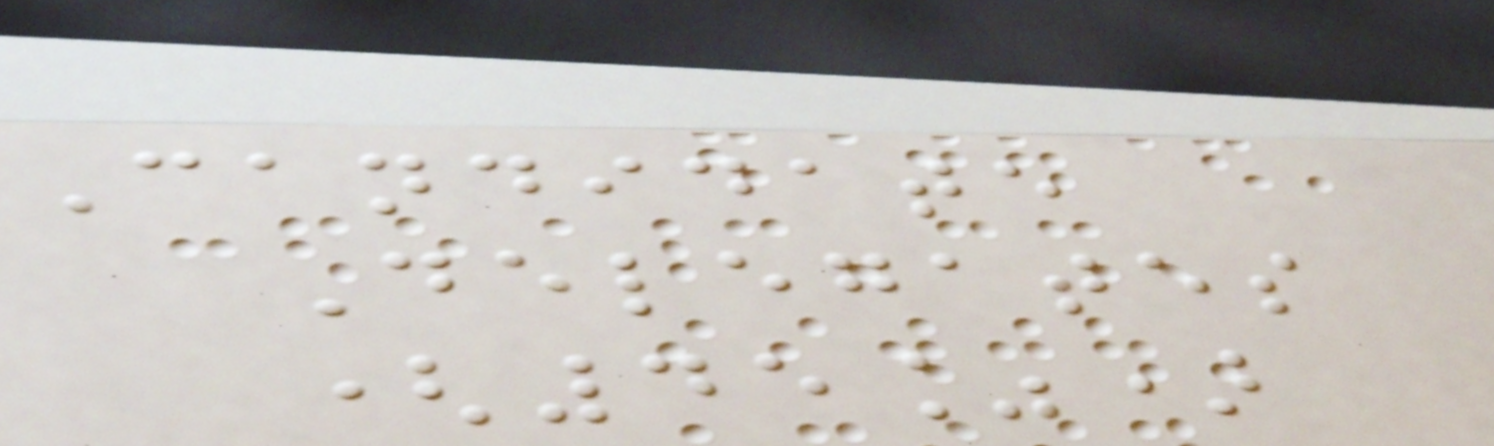Candidate
Delegates
(45%)
